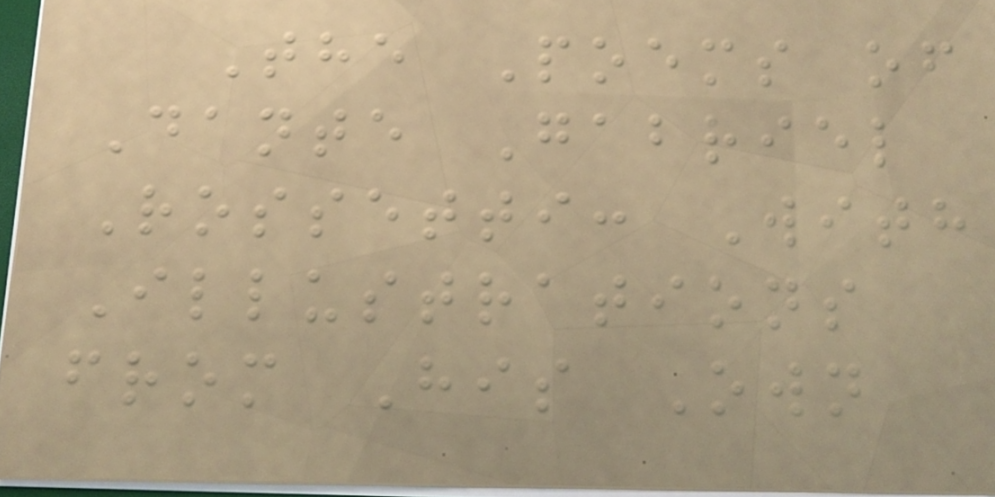The Poems of
Dante Gabriel
Rossetti: With
Illustrations
from His Own
